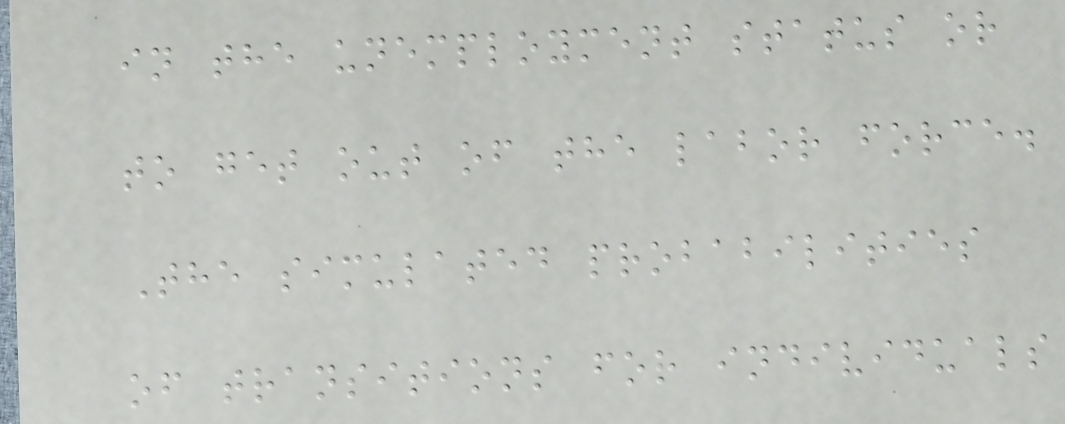in the unemployment status or
to get out of the labor force.
The simulated probabilities
of transitions for individuals
